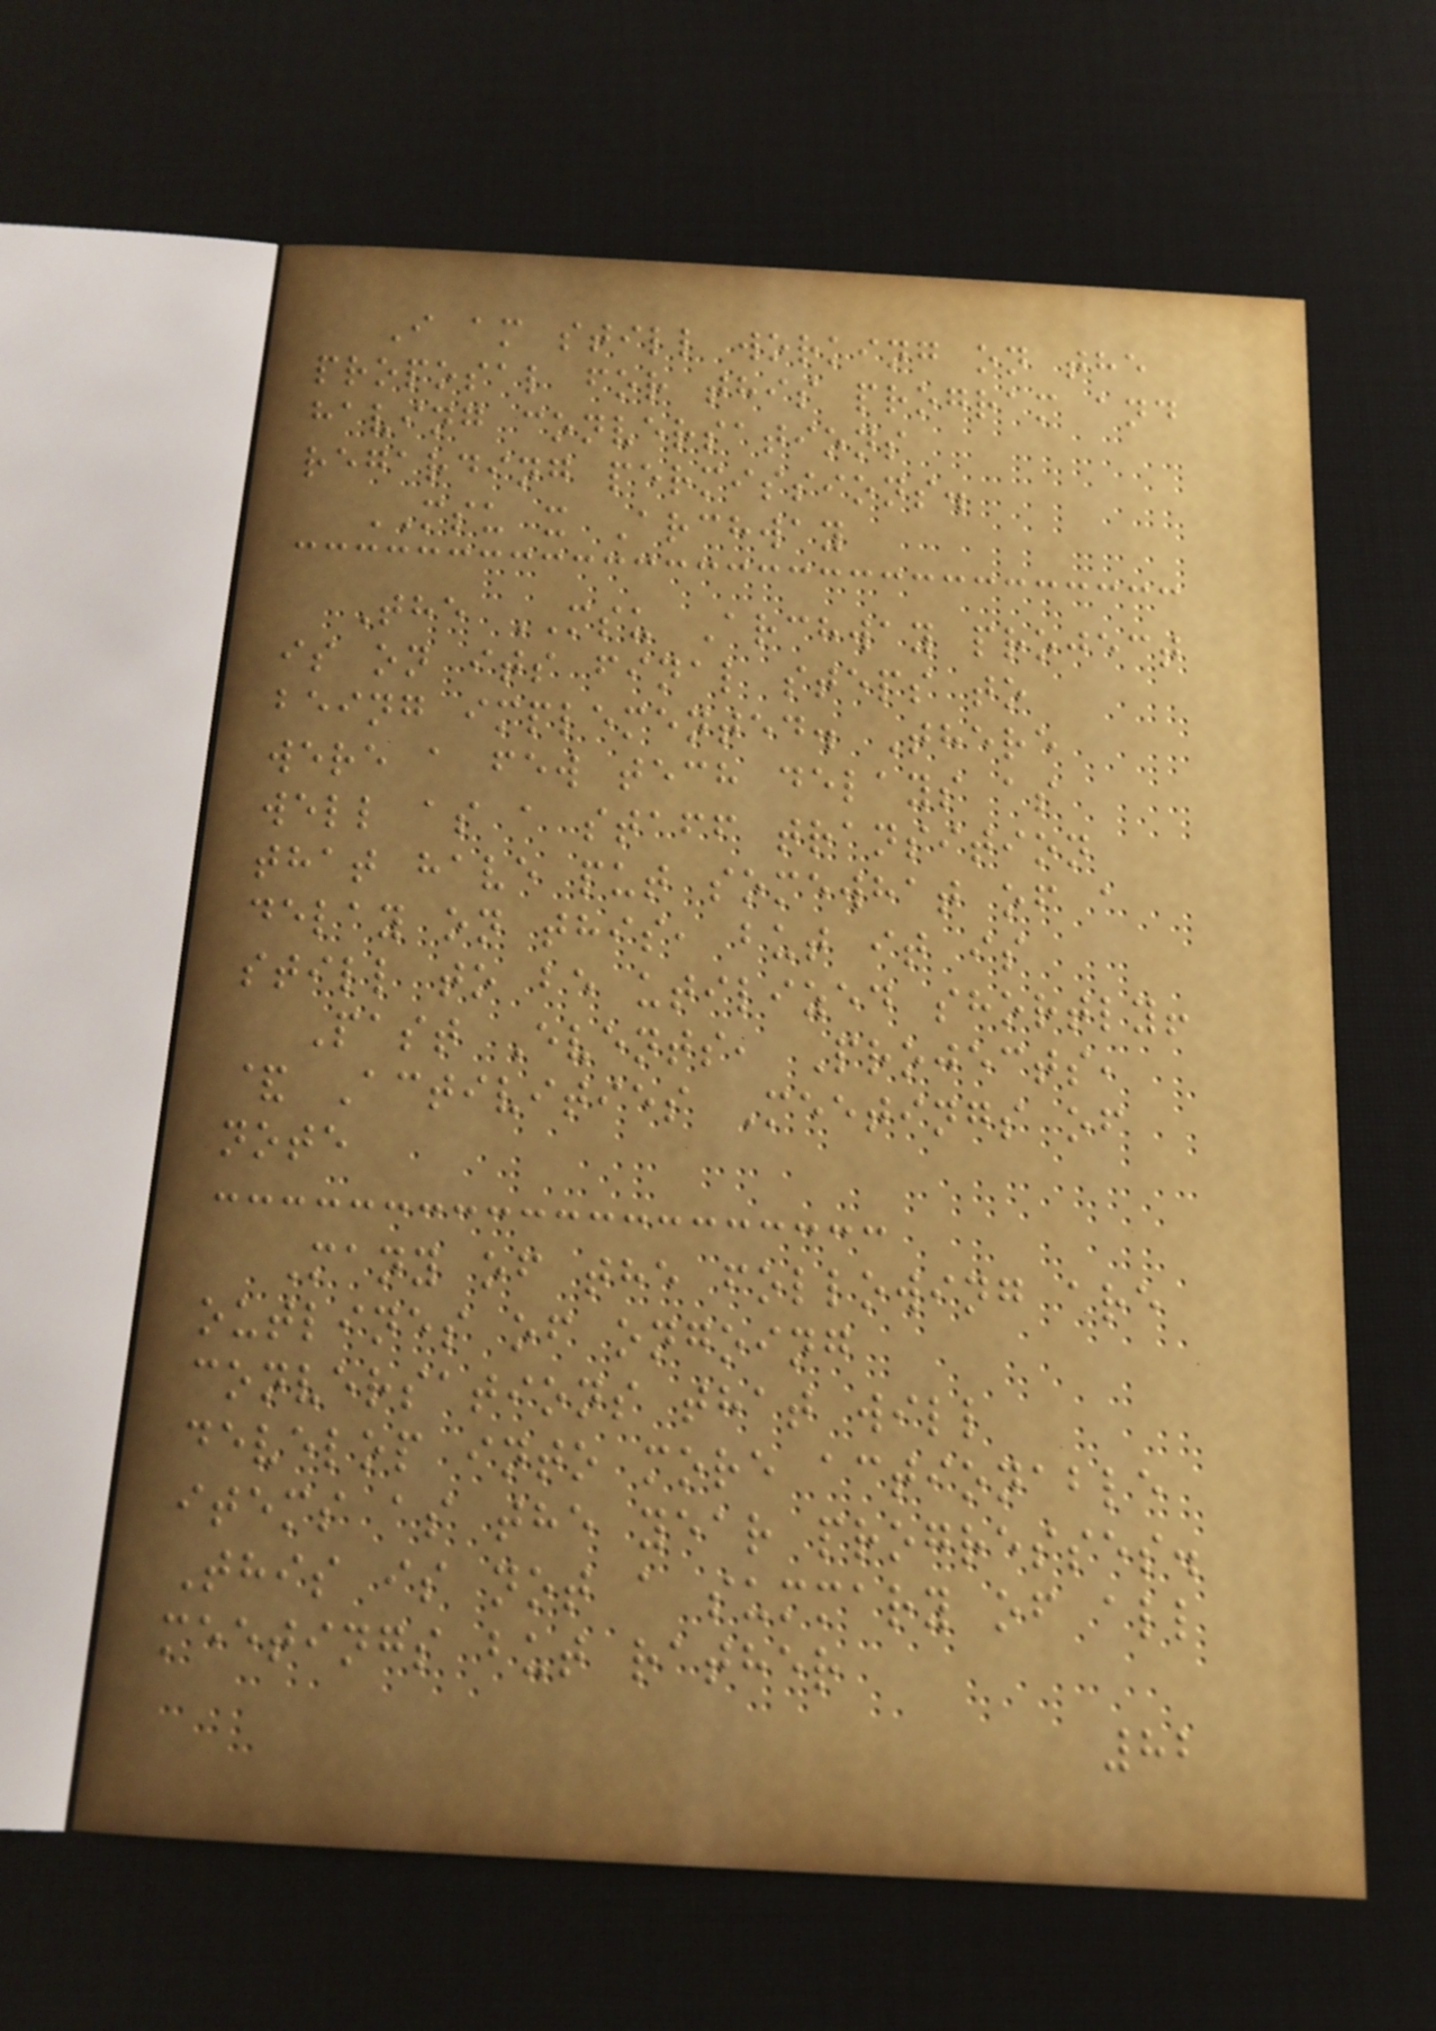I am still working on the
proposal for this program and
having conversations
regarding permissions.
MSU x Archway
The MSU Archway project
is on its final steps to
being implemented. There
were a few tech delays as
well as a staff transition
that have put somewhat of a
delay on this, but it is
still to be utilized shortly!
Past Events, Projects,
& Activities Meetings of
note
Many of the following are
outlines of ongoing
conversations that will
develop into more actionable
items as the year progresses.
This is not a summary of all
meetings but rather
82
